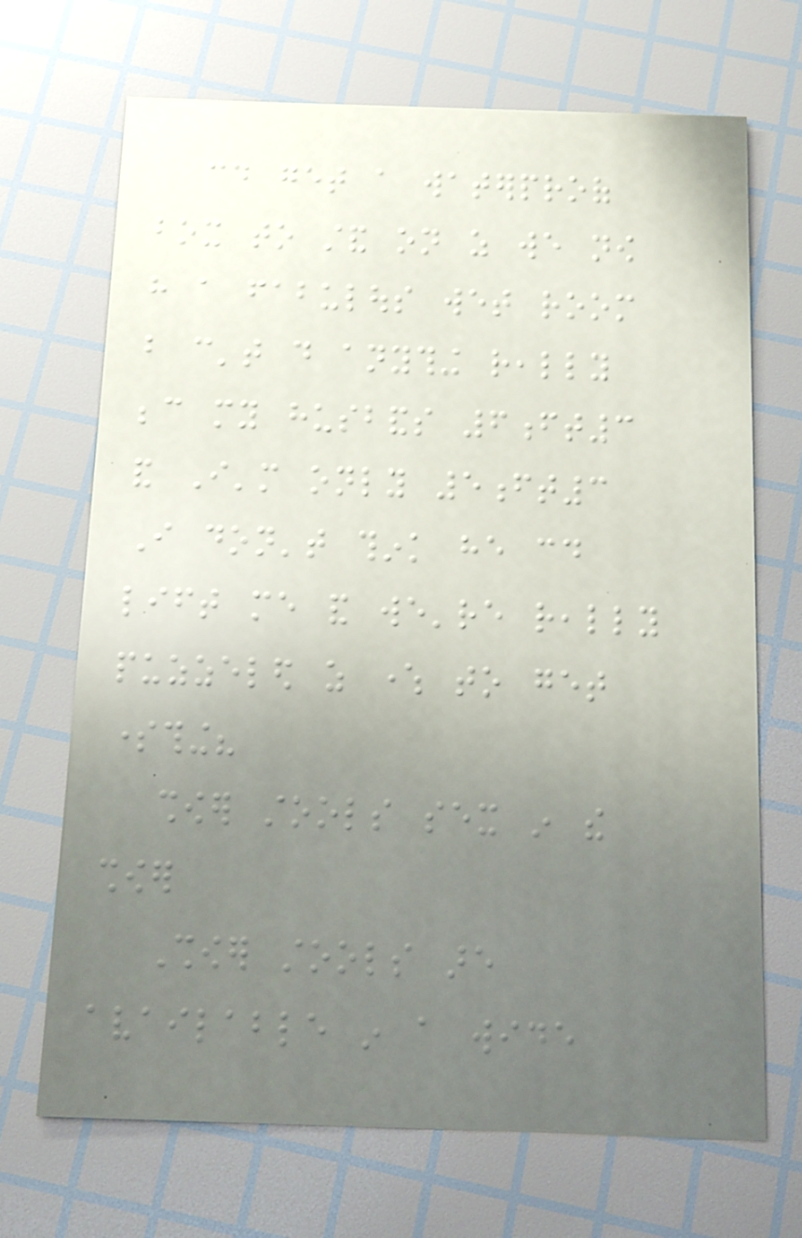could get a waterproof
box to stand on as we now
have a fabulous wet room
but can't do anything really
because my husbands 6ft3
and I'm only 5ft3
I don't think he could
lift me and we're really
puzzeled as where to get
something?
shower stools sex in the
shower
Shower stools are
available in a wide
